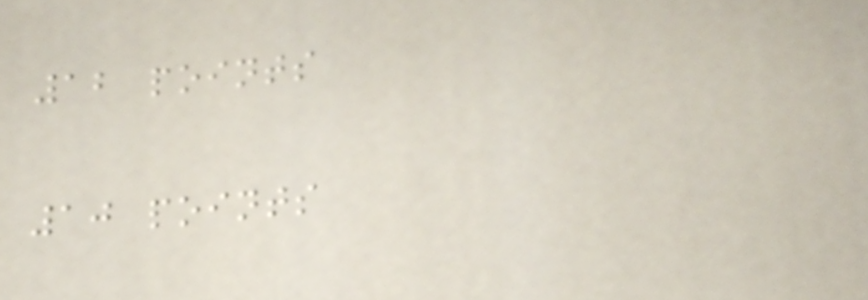12 points
10 points
